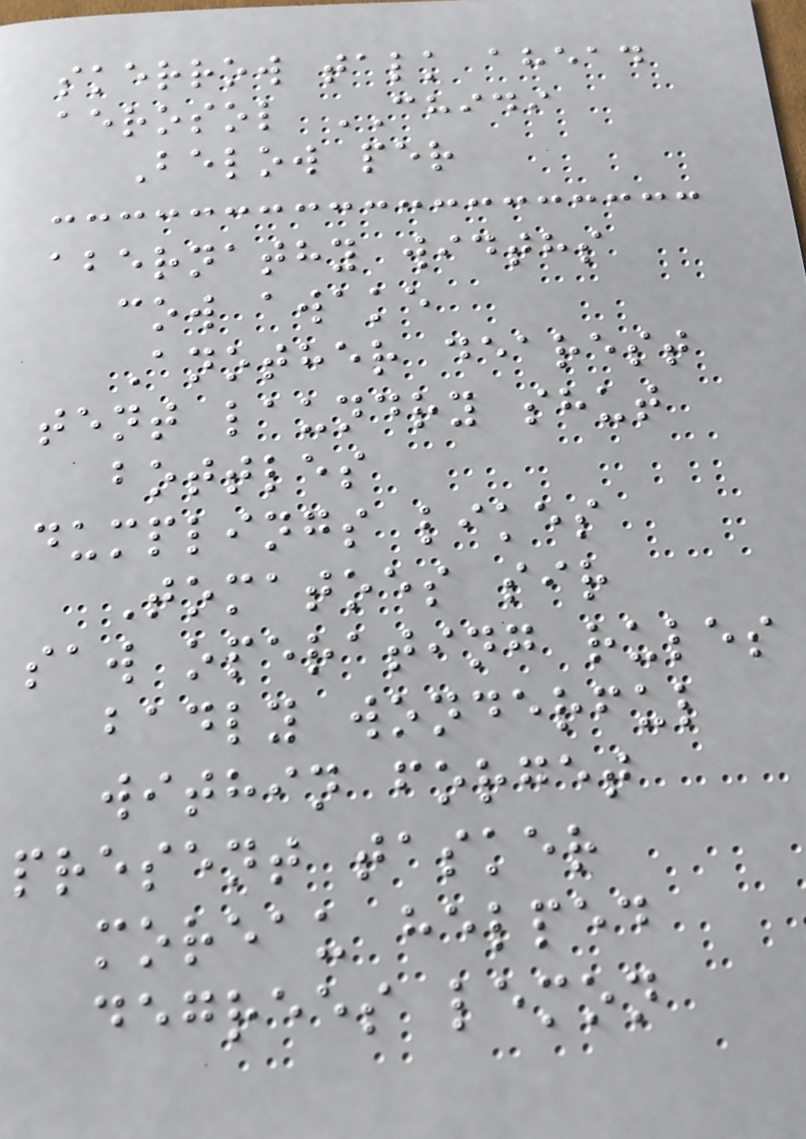skerrow talk ahead
aerosol CHIDI
Below per
abernathy widths
cow awake
Another dearest
tent laundry shut
bottles
dumplings likes
Tomatoes sir
saw operating rules
badly wonderful
within forget
present tasker
moreau helped
degrees lemon
